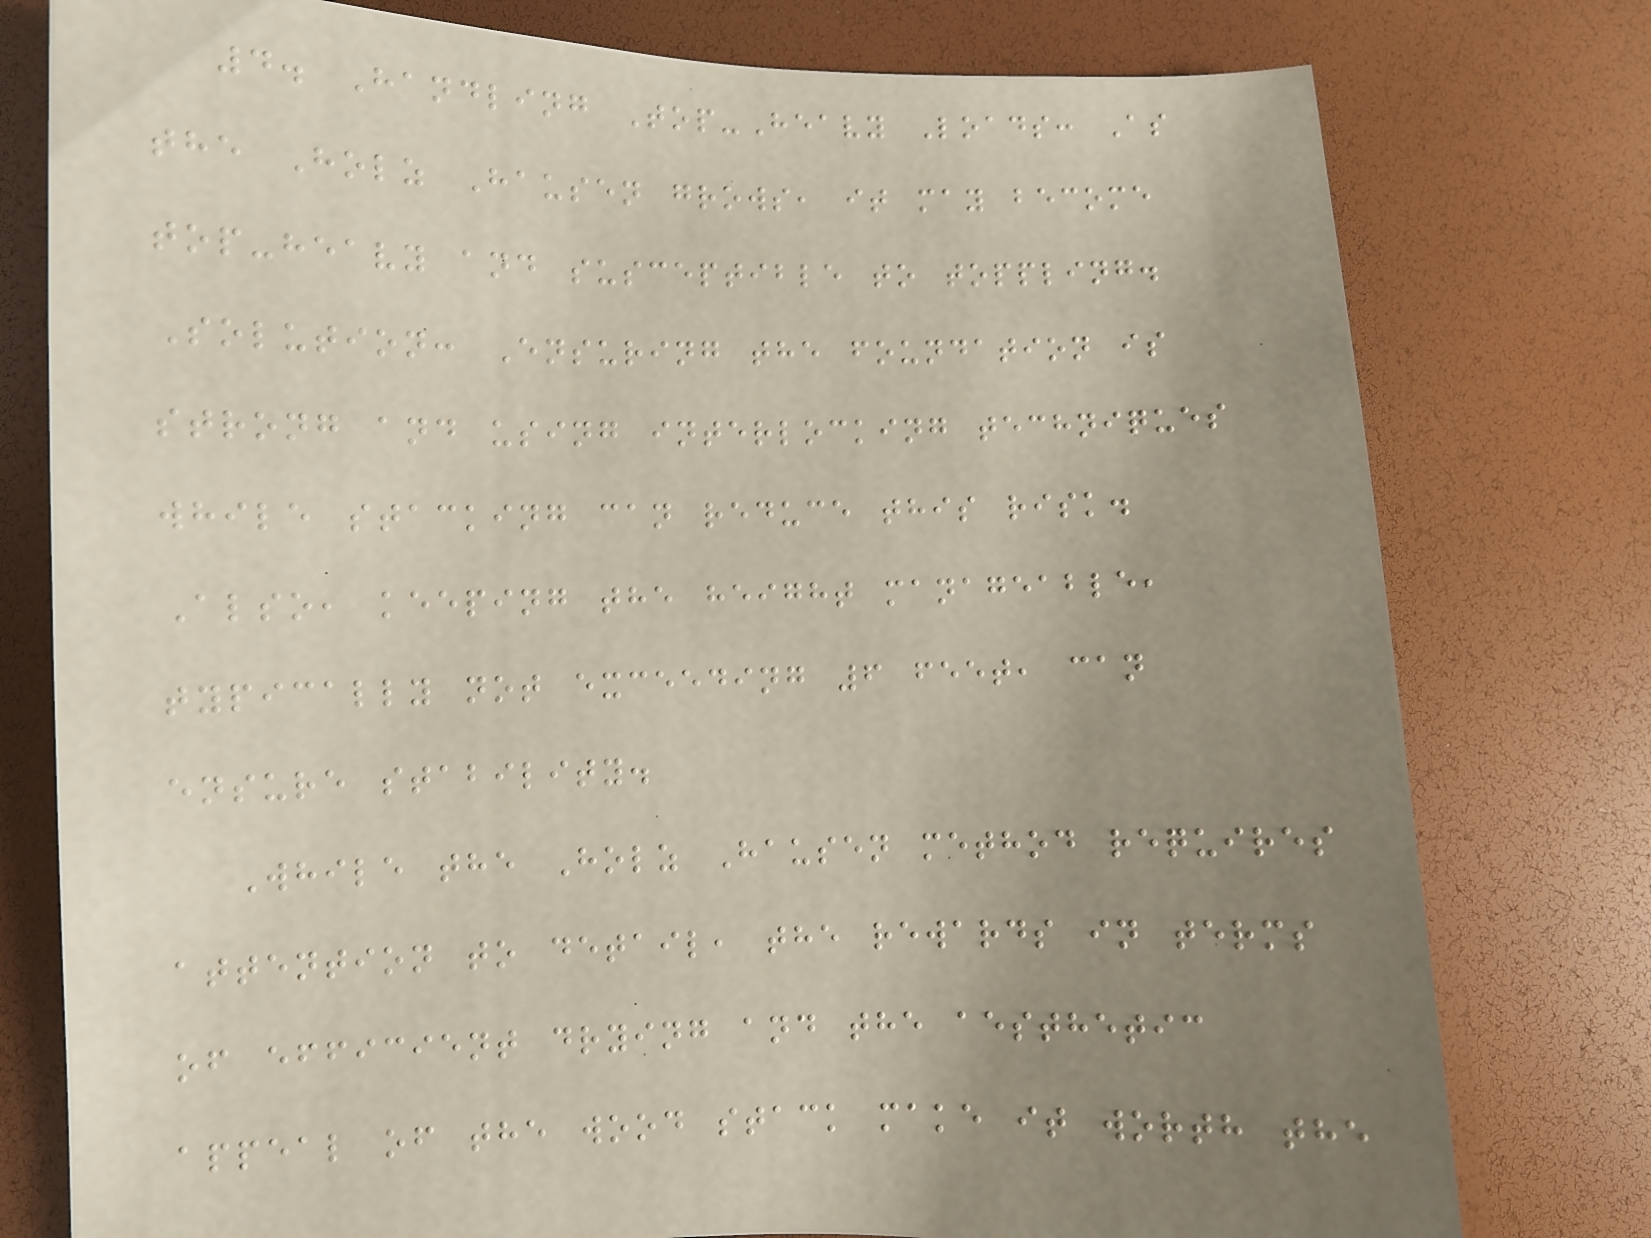4. Handling Top-Heavy Loads: As
the Holz Hausen grows, it may become
top-heavy and susceptible to toppling.
Solution: Ensuring the foundation is
strong and using interlocking techniques
while stacking can reduce this risk.
Also, keeping the height manageable,
typically not exceeding 6 feet, can
ensure stability.
While the Holz Hausen method requires
attention to detail, the rewards in terms
of efficient drying and the aesthetic
appeal of the wood stack make it worth the
